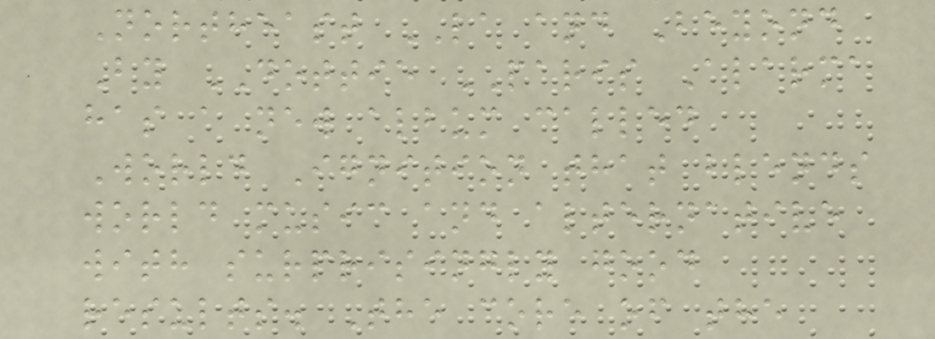Northeast LA and Beyond
By DOTTIE PARIS Alarma
has a new album called
World Ignition that blends
world music and alternative
with surprisingly good
results. The core of the
